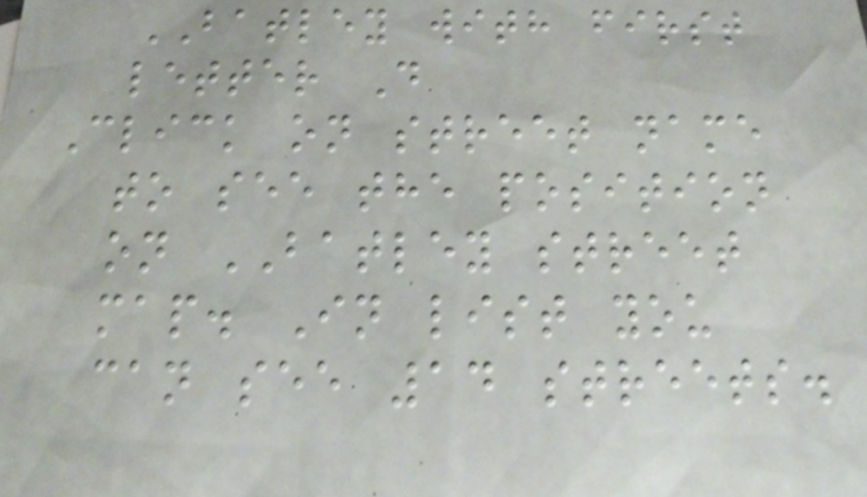BATLEY with first
letter D
Click on street name
to see the position
on BATLEY street
map. In list you
can see 14 streets.
